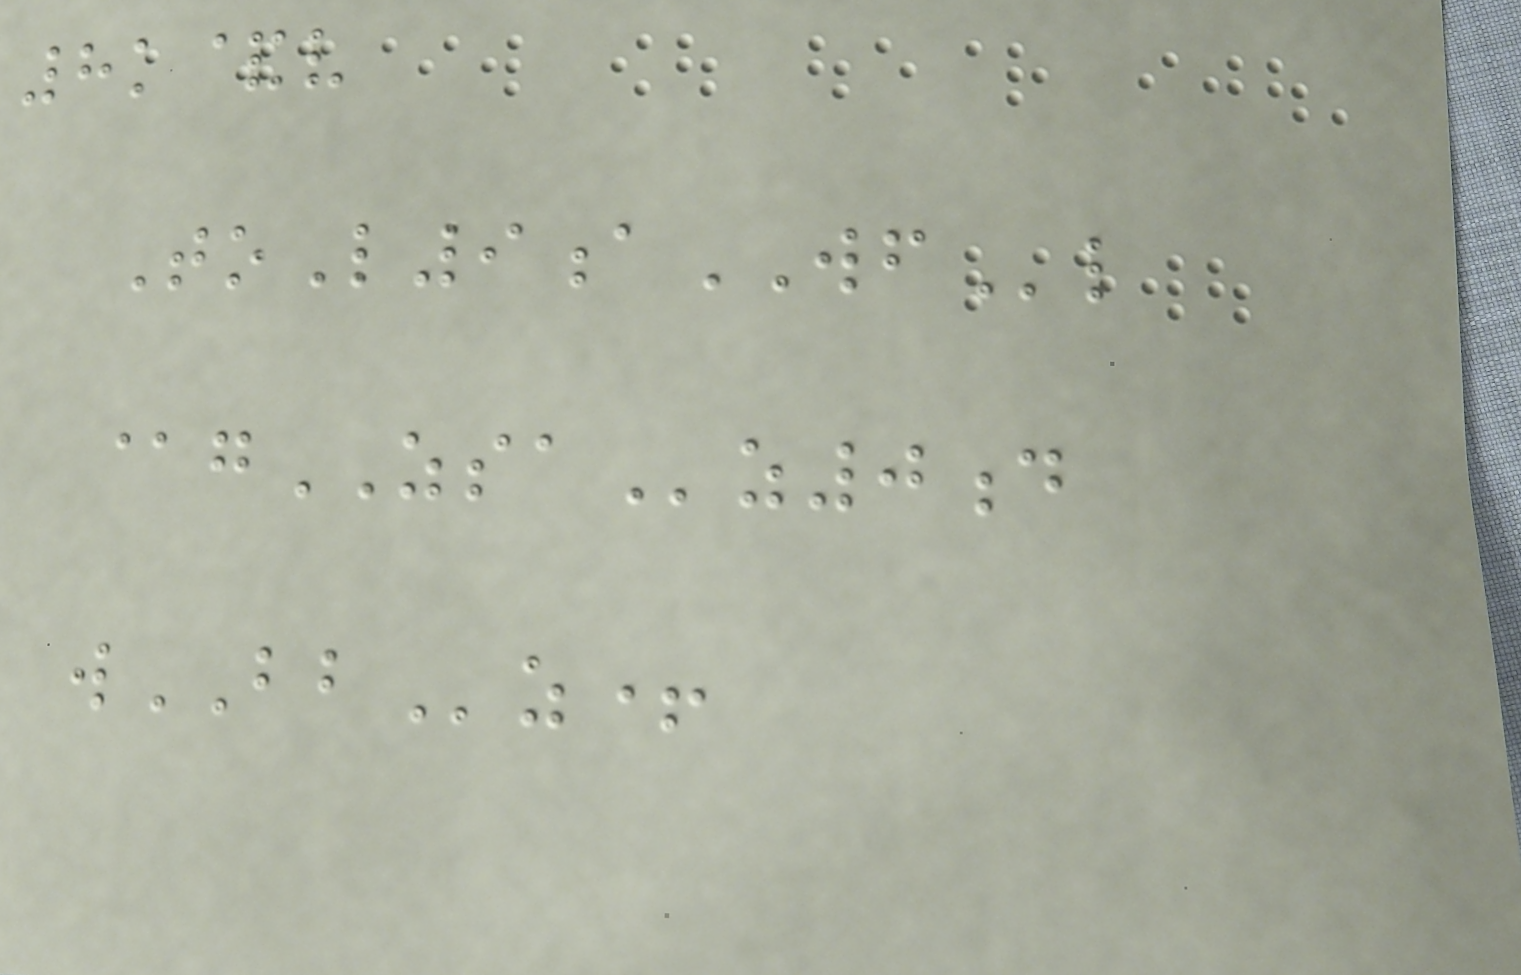8k&v
ToL9aWFl
@gZSAz0d
wBBz+
